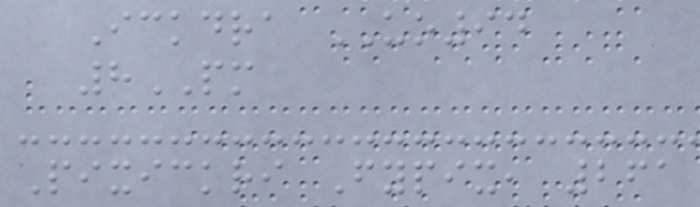Ickdra UO94
8PM
Pixickri Fypix, 261
